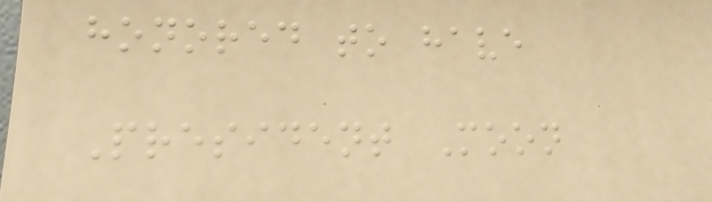honored to have
President Moon
